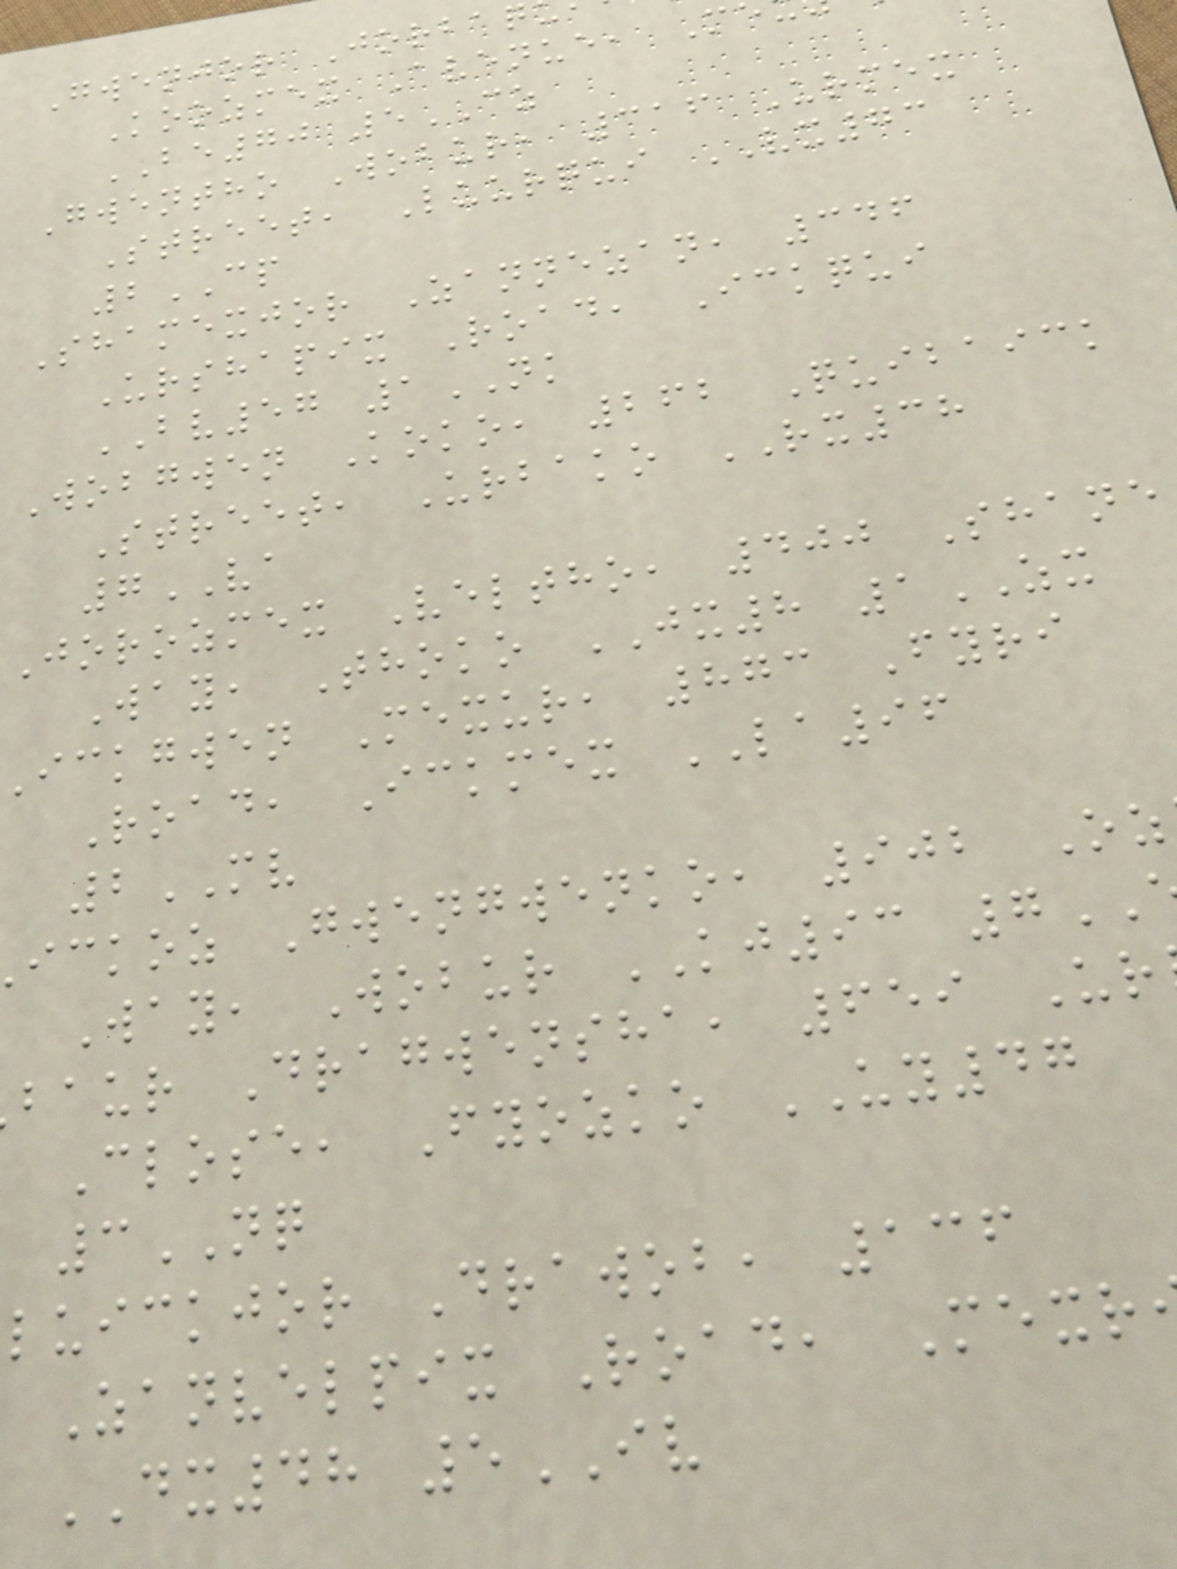Gwenjor Jorbaq
Koozmex Avenue, M
BE70 5CZ
Gwentho Wobur, 316 Urmex
Street, Luurqui VX73
2CP
Shamexjor Zannezan, 346
Urshapix Road, Ickqui
BV57 1NK
Wobgwen Koko, 262 Quibaick
Street, Urbako RX38
7VA
Jorozmex Veltho, 400 Shane
Way, Thoko JX8 1ZX
ickgwen Mexur, 873 Fyri
Road, Ickmex LA96
2MV
ickoz Gwengwenko, 902 Oz
Way, Wobur KJ93 7
baur Dragwensha, 659 Ur
Close, Fyozko UY47
3NQ
luickjor Drawob, 136
Zanvelpix Road, Mexr
DX48 5IV
